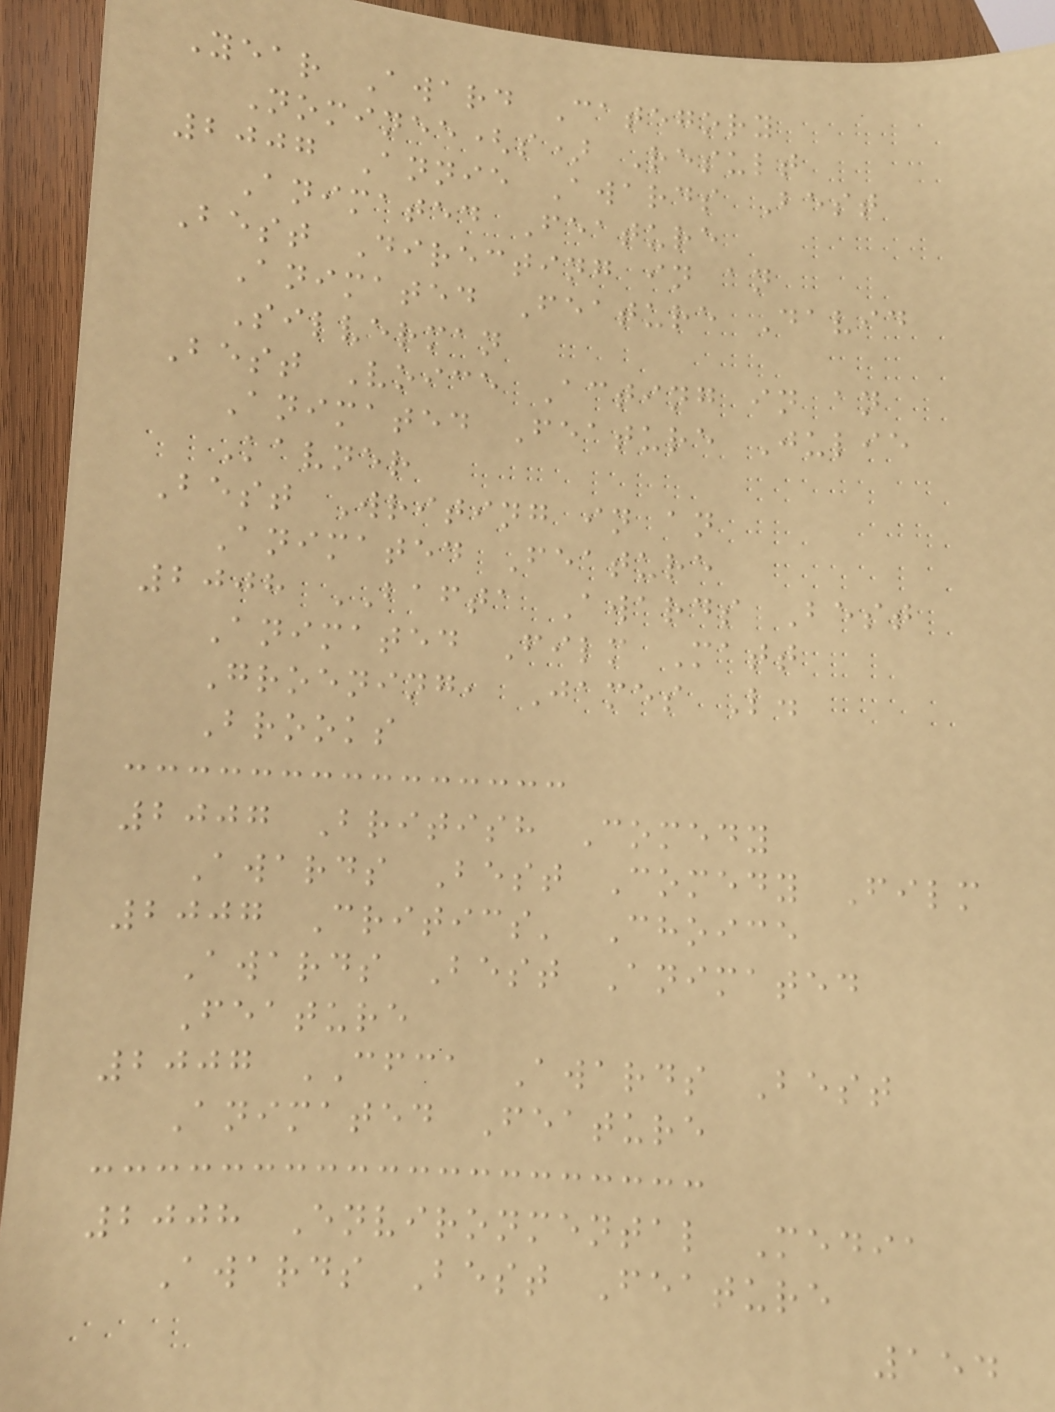Year Award Category
Nominee(s) Result
2007 Annie Awards Best
Animated Feature
Best Directing in an
Animated Feature David
Silverman
Best Voice Acting in an
Animated Feature Julie
Kavner
Best Writing in an
Animated Feature
2008 BAFTA Awards Best
Animated Film Matt
Groening, James L.
Brooks
2007 British Comedy
Awards Best Comedy Film
2007 Critics' Choice
Awards Best Animated
Feature
2007 CFCA Awards Best
Animated Feature
2008 Environmental Media
Awards Best Feature
154
